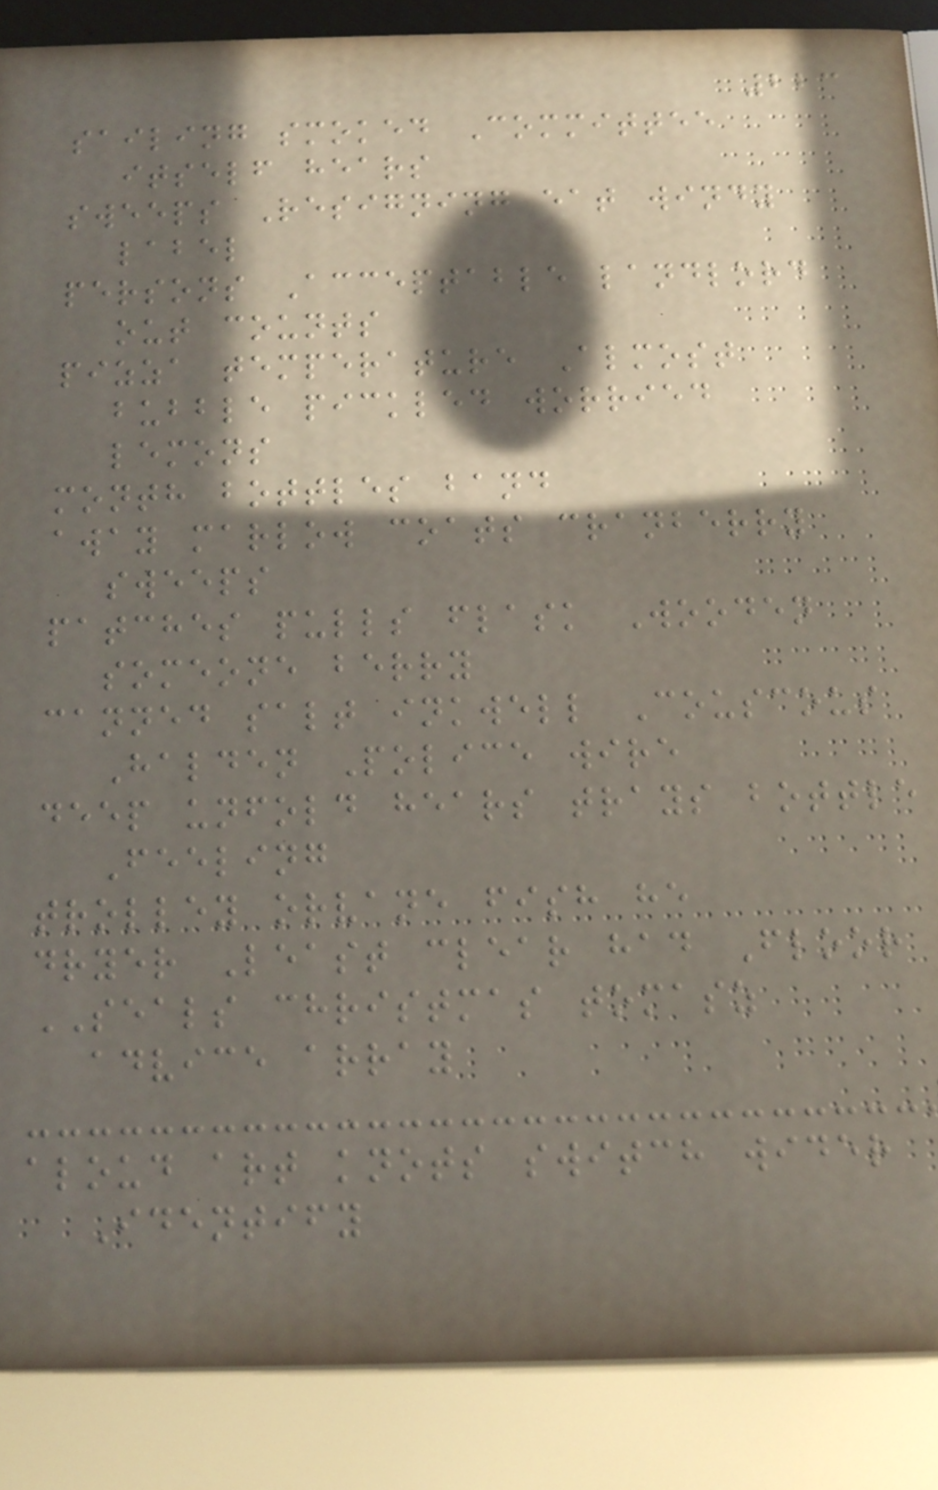223
sailing smoked Committee
itself hears
sweeps Resigning eat windy
label
persons Acceptable landlord
out counts
pizza temperature Almost
bubble pickled worried
lemons
month bottles band
away marlow coats cranberry
sweeps
patches pulls flask Wooden
someone berry
canned salt inkwell Couscous
Halden Police wire
deep unfold hears trays bottle
Feeling
trolley orvane fish he
dryer Least clear had Floor
SEALS christmas tomasz
advice array
aloud art knots switch wider
Identify
